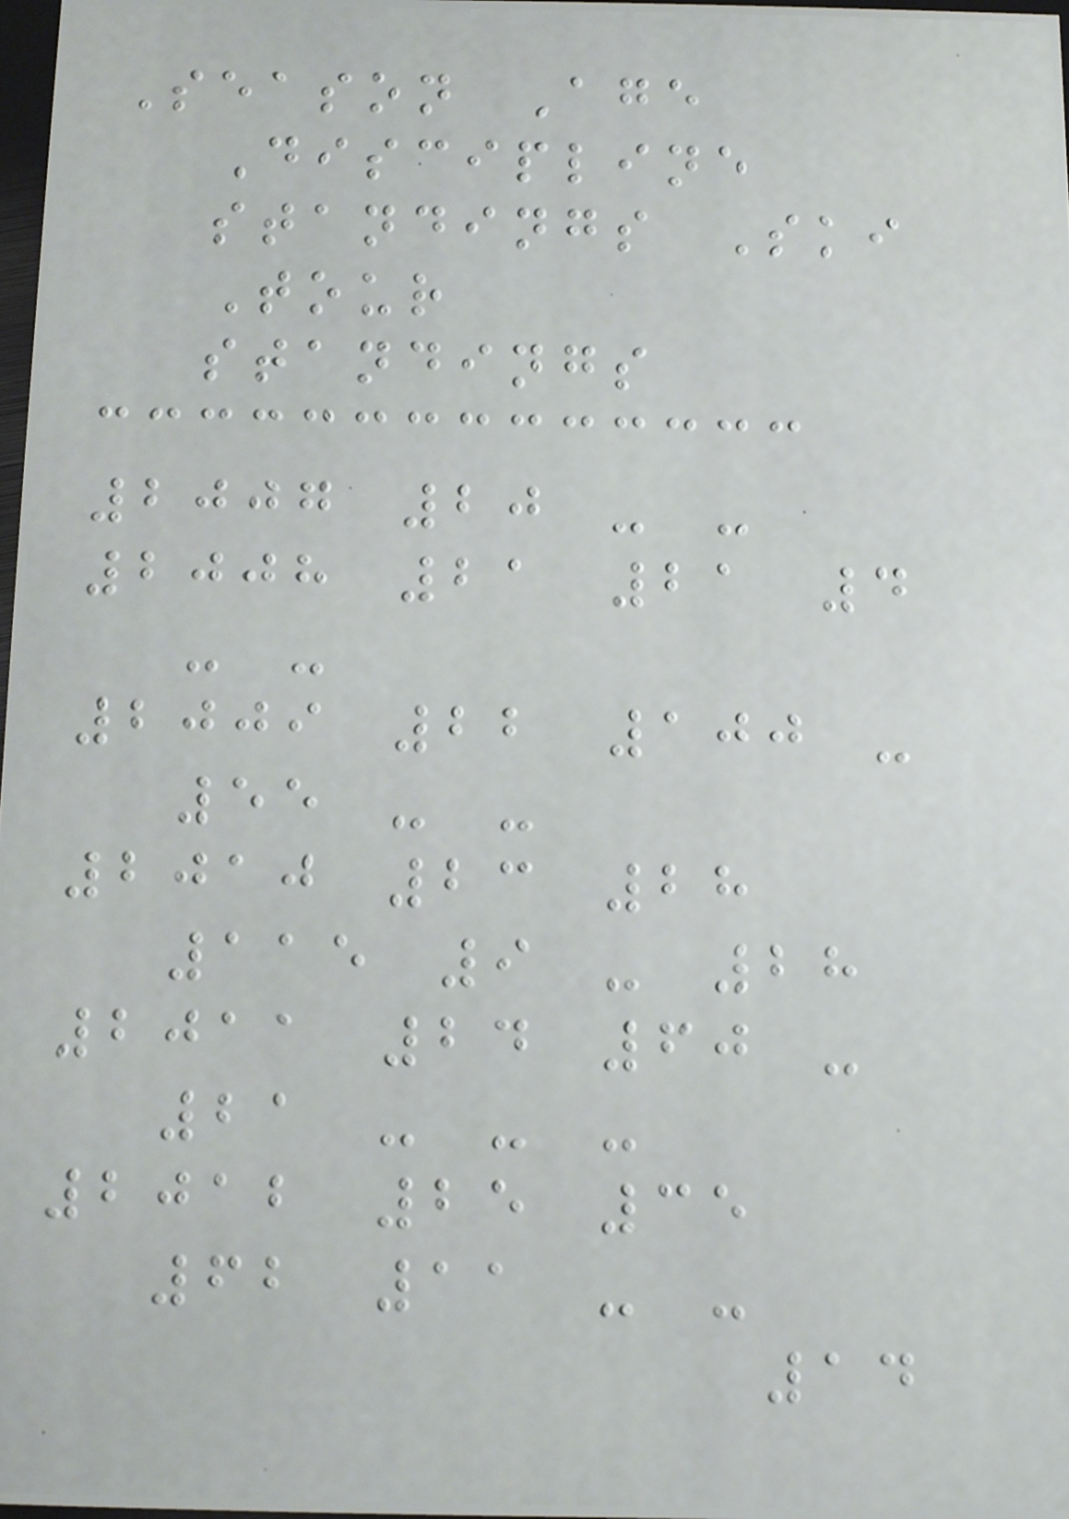Season Age
Discipline
standings Ski
Tour
standings
2007 20 - -
2008 21 21 4
- -
2009 22 100 -
55 - -
2010 23 28
115 9 - 28
2011 24 60 -
21 - - -
2012 25 35
62 11 - -
14
